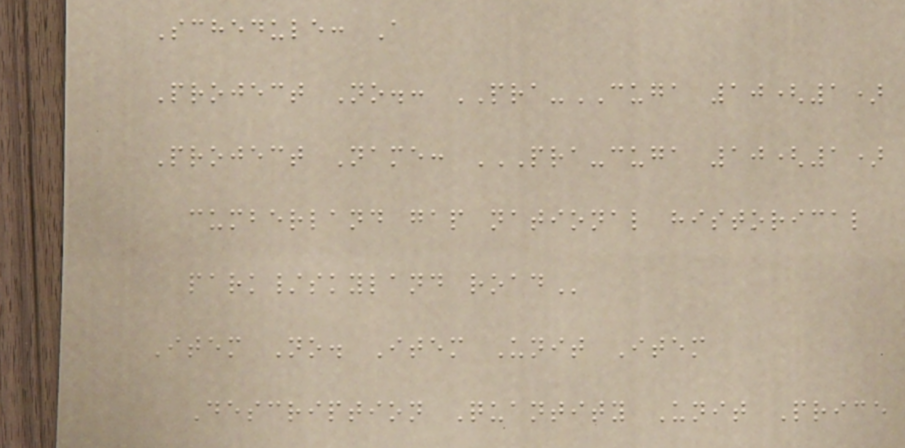Schedule: A
Project No.: PRA-CUGA 10(1)
Project Name: PRA-CUGA 10(1)
CUMBERLAND GAP NATIONAL HISTORICAL
PARK/SKYLAND ROAD
Item No. Item Unit Item
Description Quantity Unit Price
